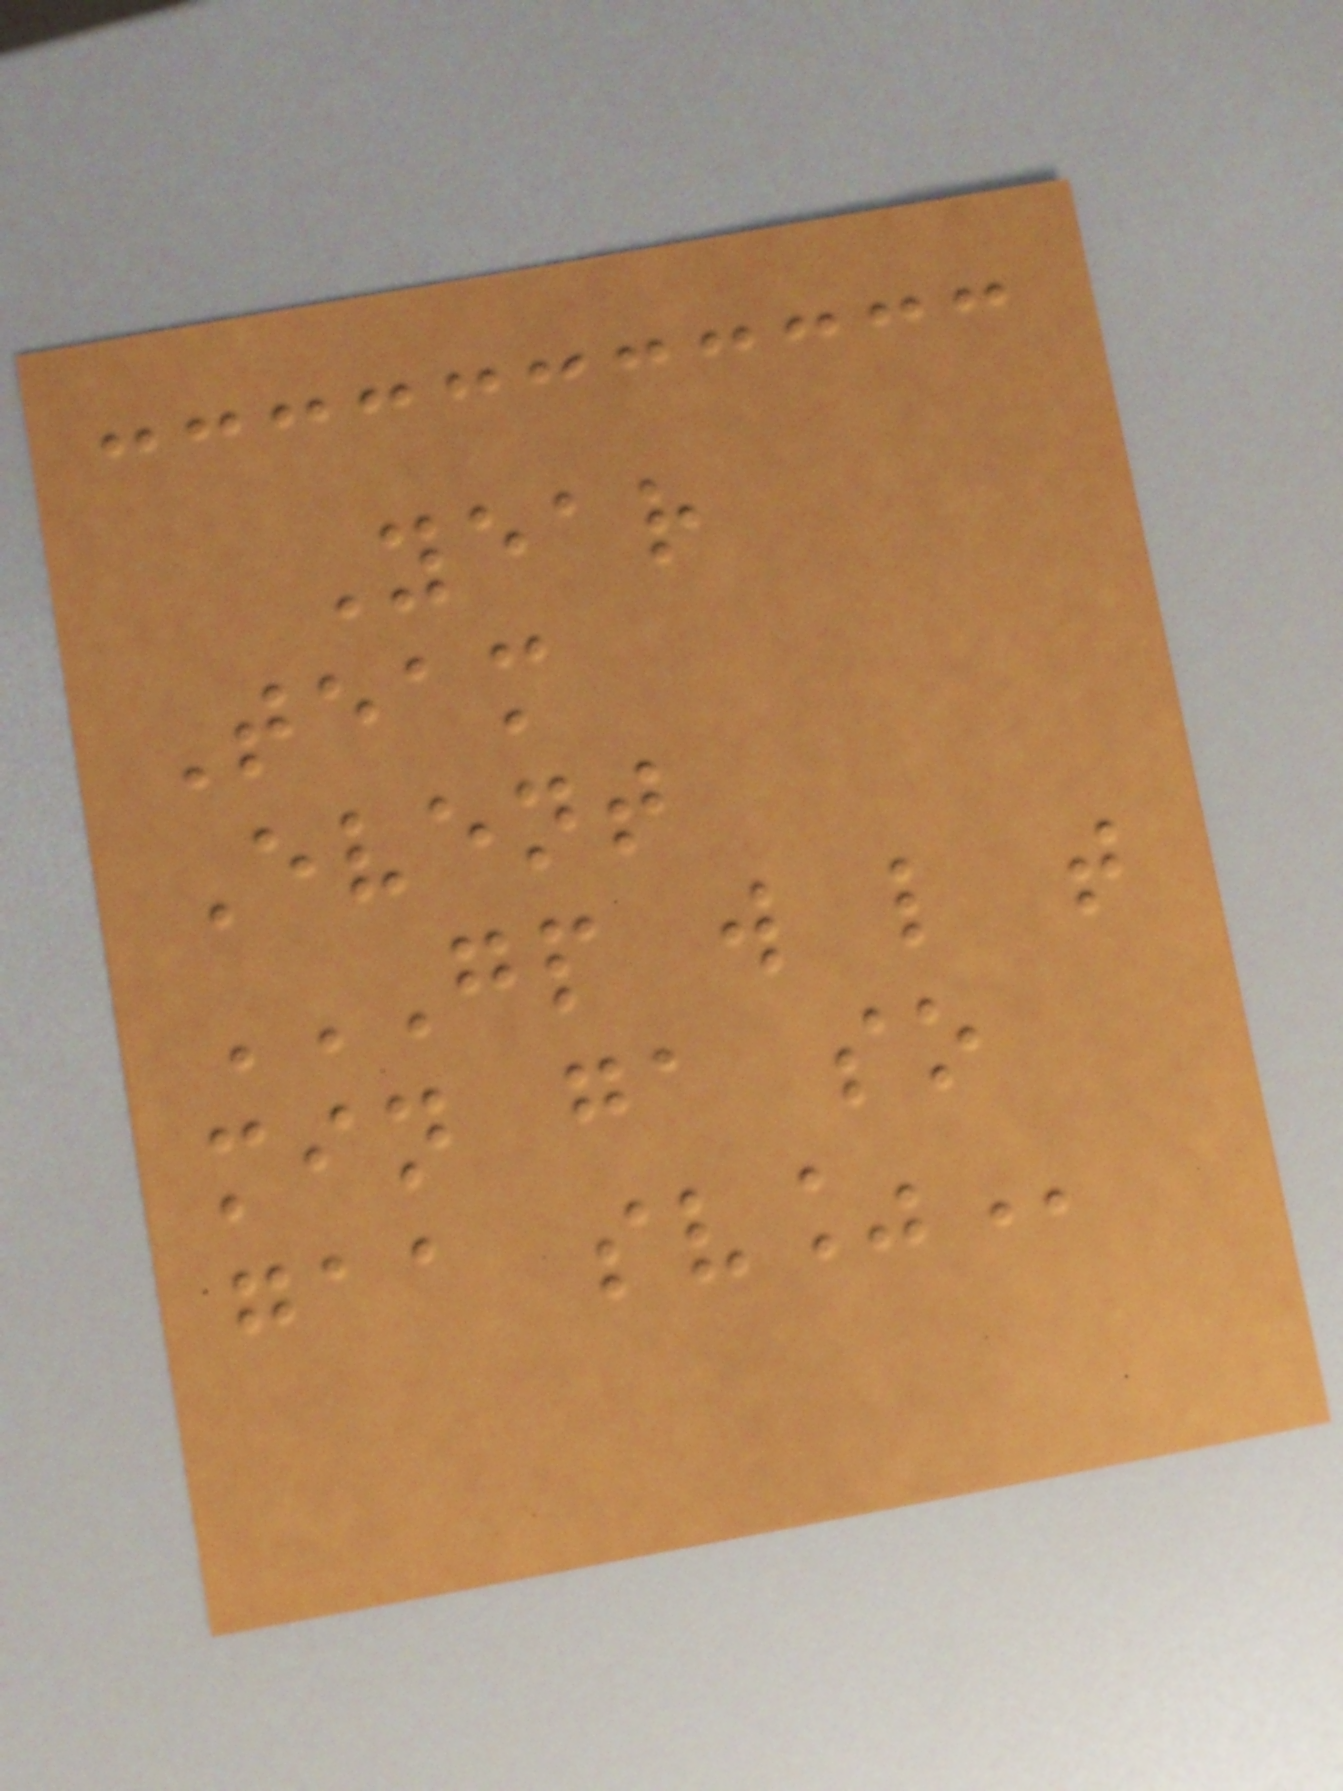Year
Team
Event
GP W L T
MIN GA SO
GAA SV%
